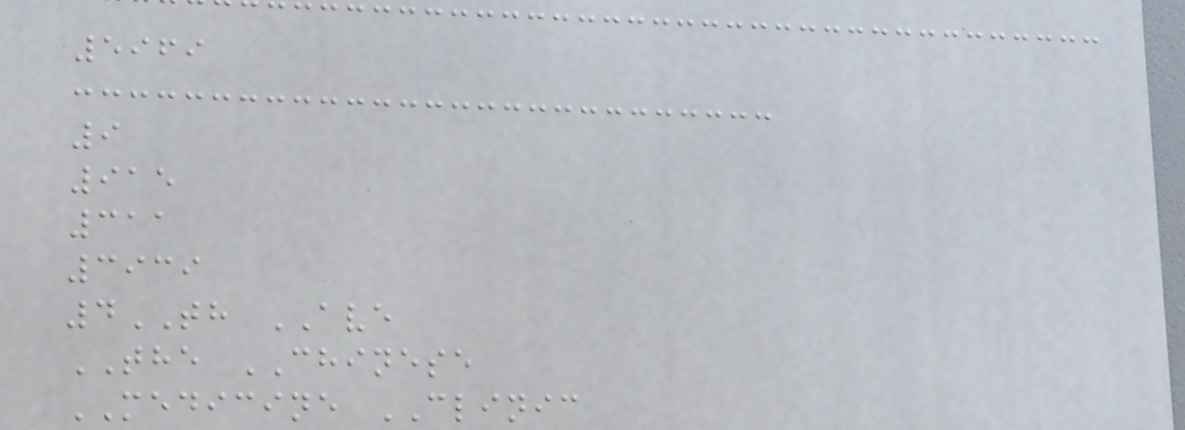5969
9
915
311
3939
4TH AVE
THE CHINESE
MEDICINE CLINIC
